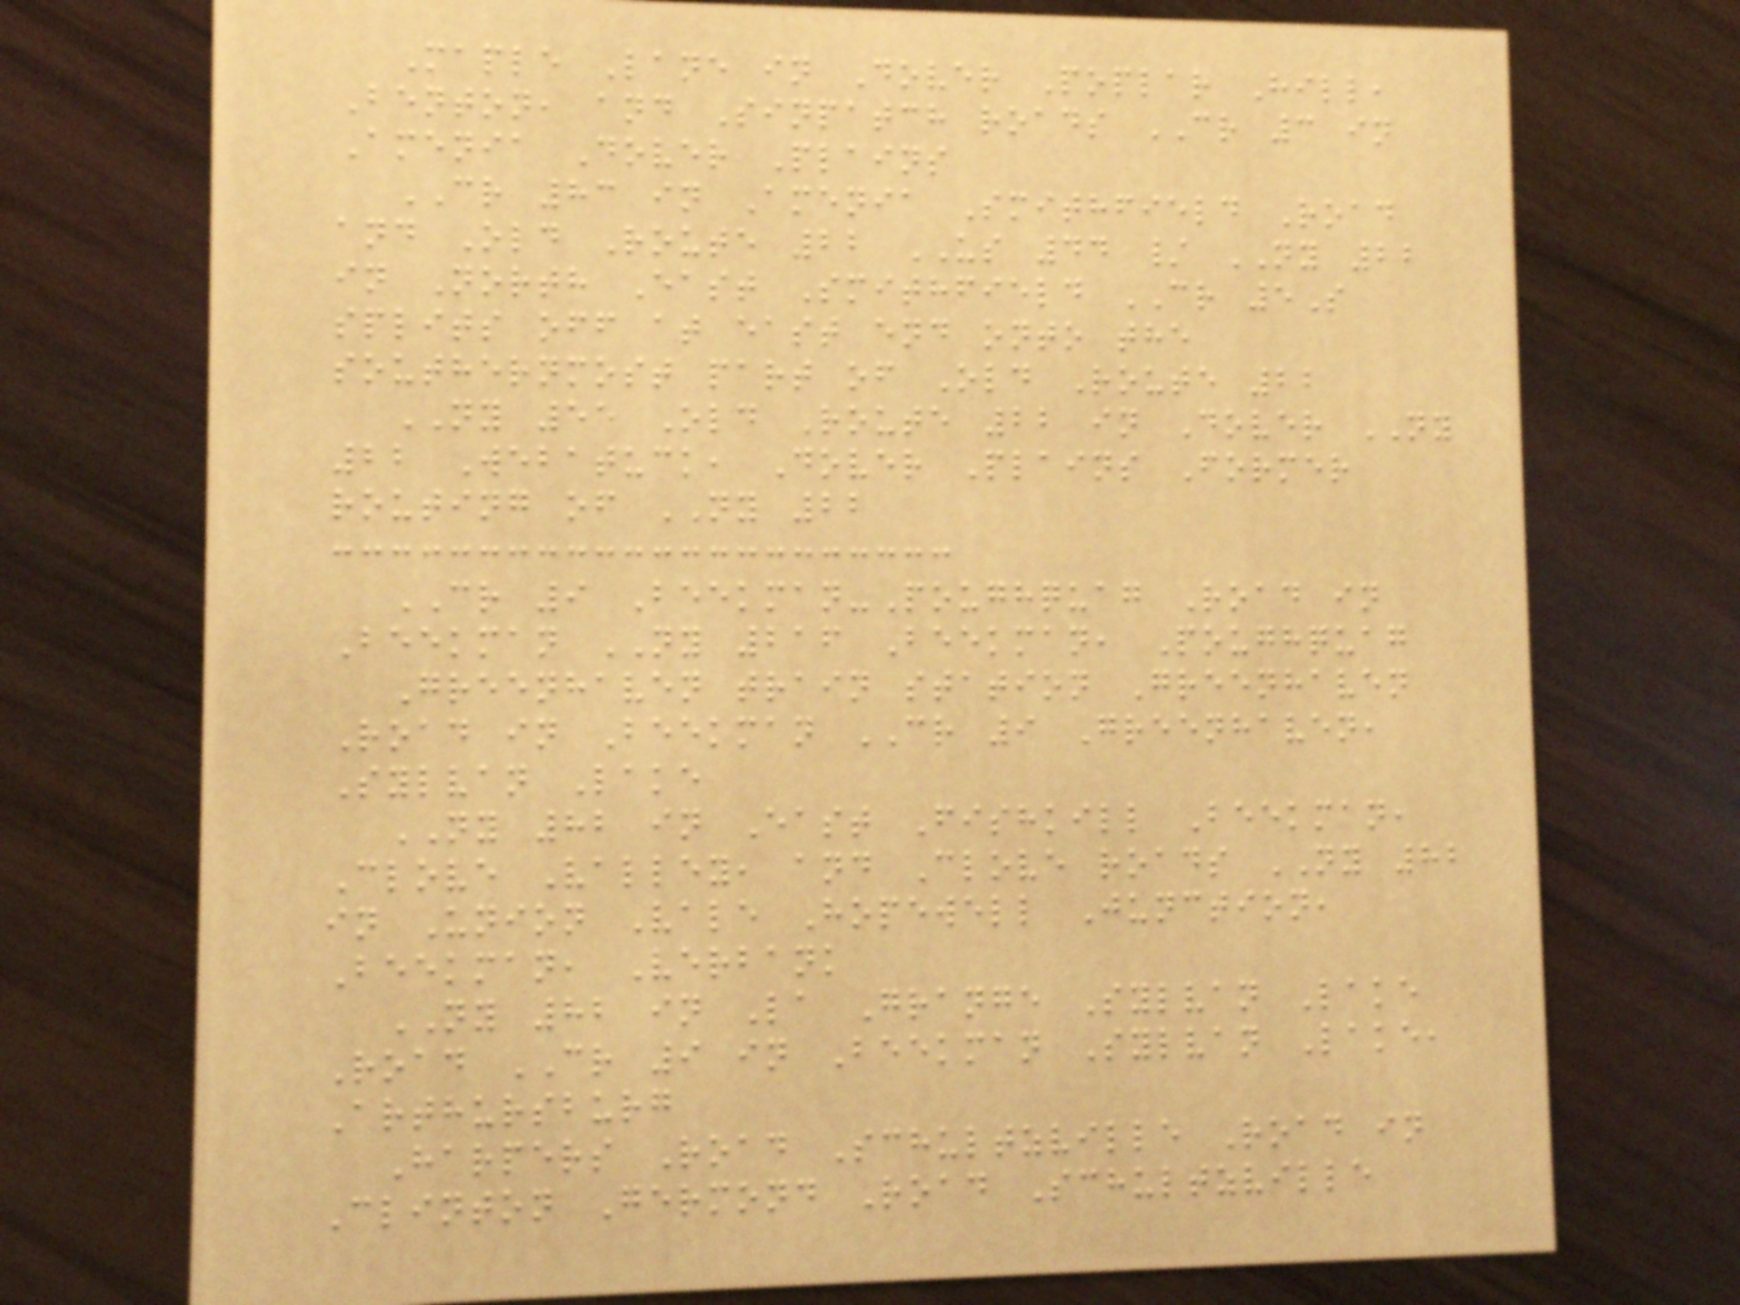Maple Lane in Dover Poplar Hill,
Benton, and Sinpatch roads CR 3 in
Amenia Dover Plains
CR 83 in Amenia Smithfield Road
and Old Route 22 US 44 / NY 22
in North East Smithfield CR 5S
splits off at east end onto the
southernmost part of Old Route 22
NY 55 Old Route 22 in Dover NY
22 Webatuck, Dover Plains Former
routing of NY 22
CR 9 Beekman-Poughquag Road in
Beekman NY 216 Beekman, Poughquag
Greenhaven train station Greenhaven
Road in Beekman CR 9 Greenhaven,
Sylvan Lake
NY 82 in East Fishkill Beekman,
Clove Valley, and Clove roads NY 82
in Union Vale Hopewell Junction,
Beekman, Verbank
NY 82 in La Grange Sylvan Lake
Road CR 9 in Beekman Sylvan Lake,
Arthursburg
Harpers Road Schultzville Road in
Clinton Germond Road Schultzville
